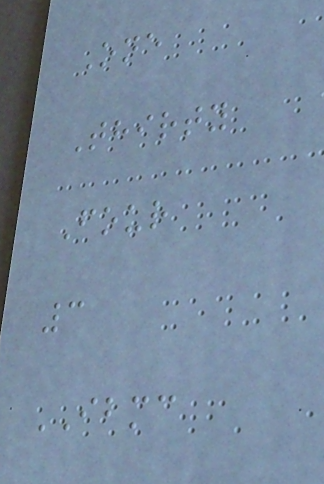One
Thirty
Four
3
IBMC
